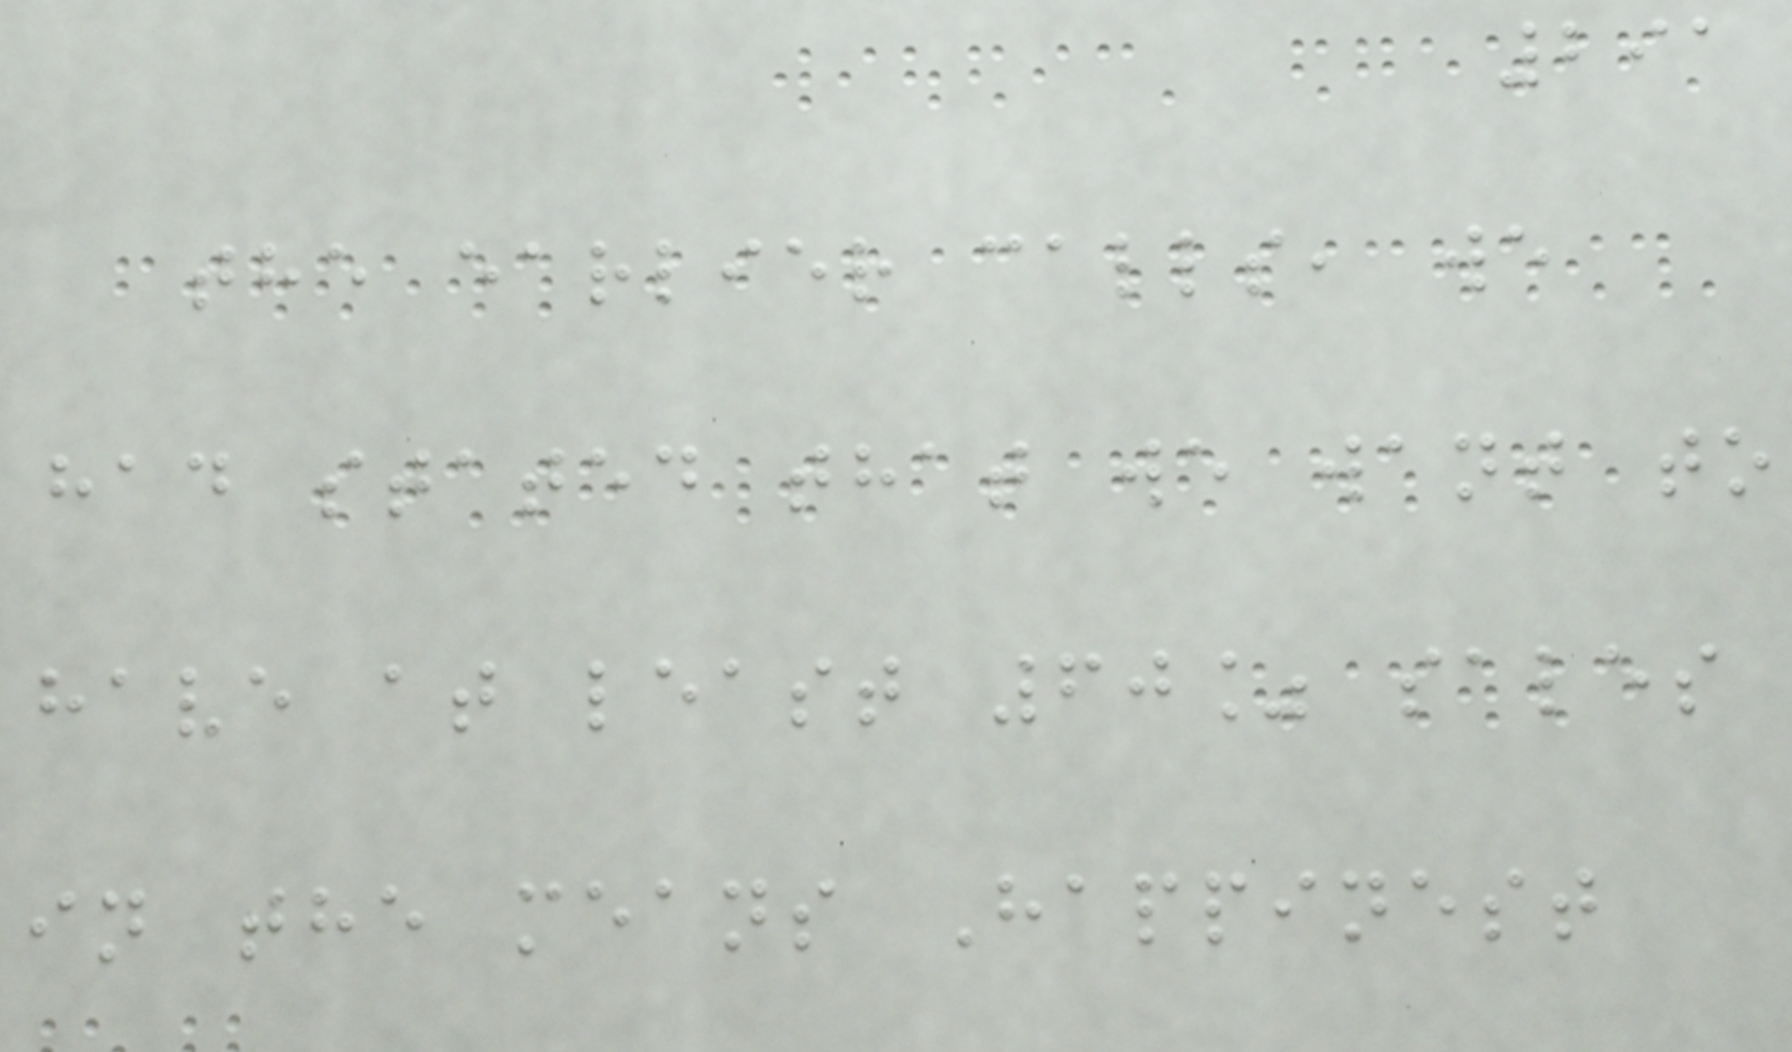291
the earlier calls, we
had stated that we want to
have at least 60% sales
in the means Happinest
